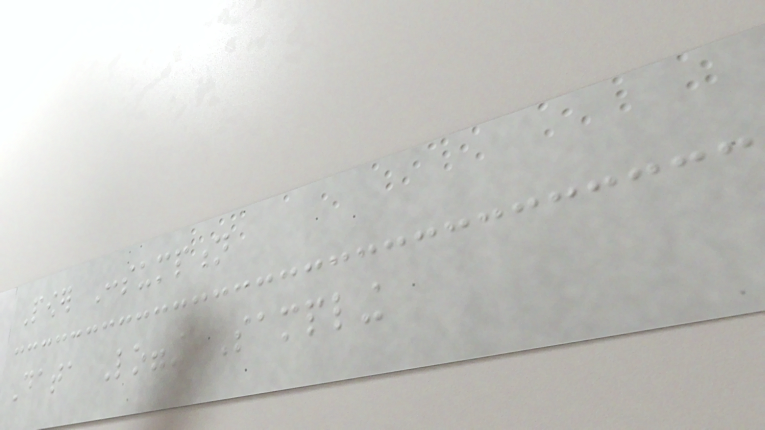Power Consumption
Data Logging Sampling
